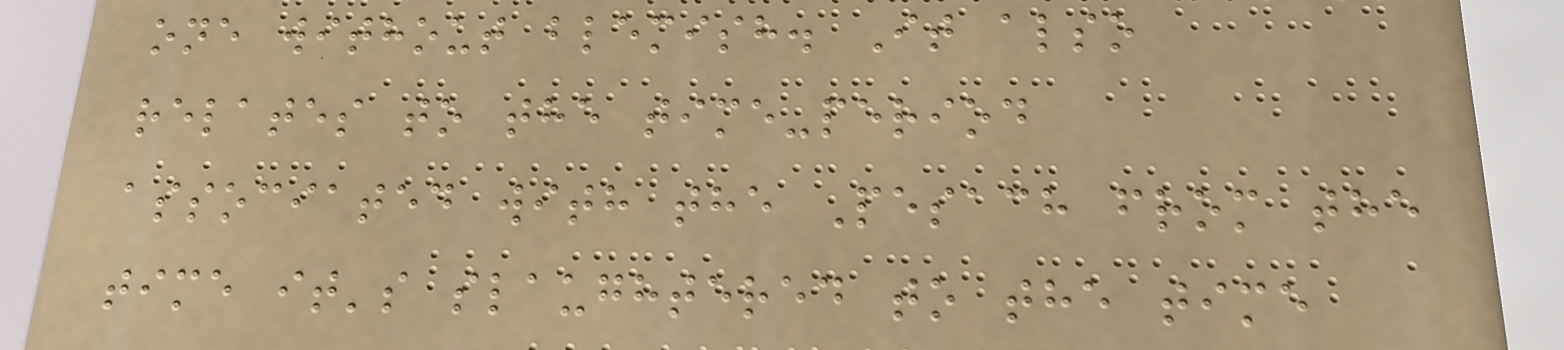one without blemish. It also
relates to the time-period
associated with the Pesach from the
time it's slaughtered to the time
